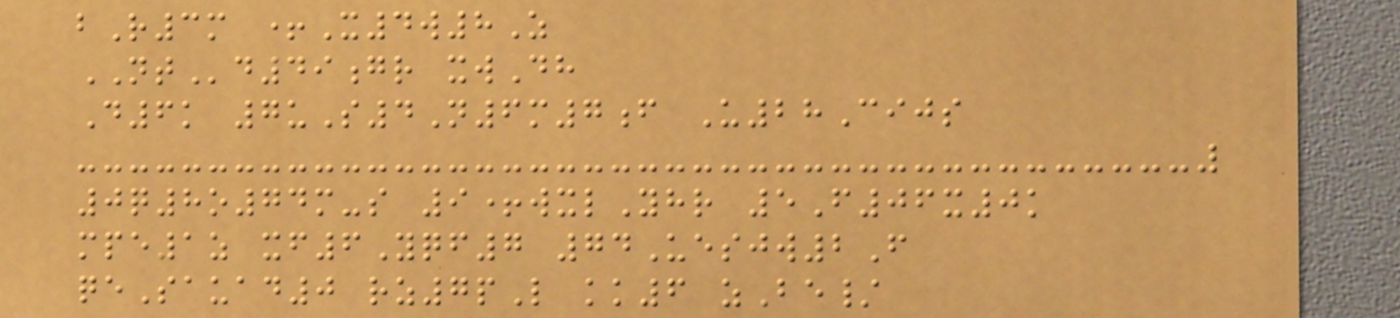bR3m +X4w8Z
NTd49gr xwDh
D6k 7uS4N6m7f U28Cijs
0q8o74m-s 9+wxlYhr 5F06x0k
mpe1z xf6Yqf7 74Uesjw2F
qeSauad0 rz7pL kk6 zBe/
